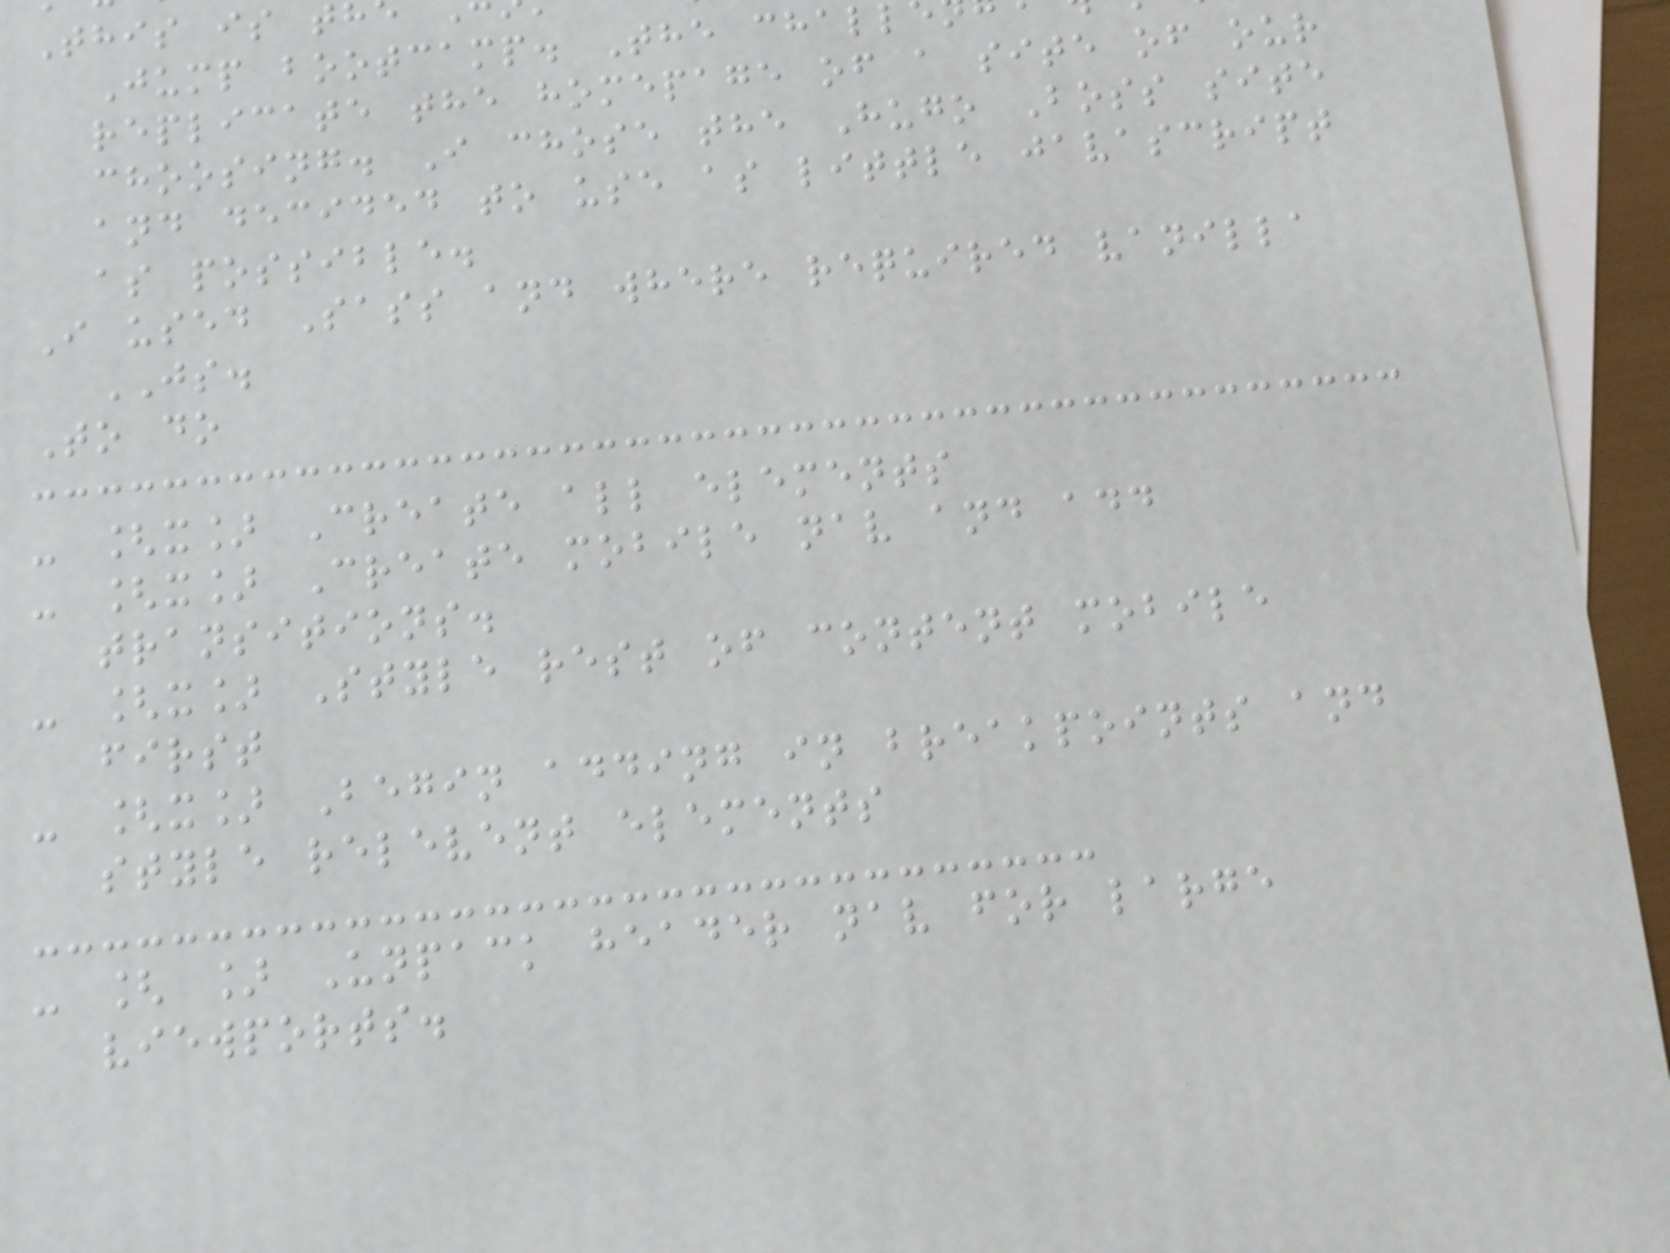Jump bootcamp. The chall
replicate the homepage of a site of our
choosing. I chose the Hugo Boss site
and decided to use as little javascript
as possible.
I used Sass and where required vanilla
JS.
To do
- [x] Create all elements
- [x] Create mobile nav and add
transitions.
- [x] Style rest of content mobile
first
- [x] Begin adding in breakpoints and
style relevent elements
- [ ] Unpack header nav for large
viewports.
